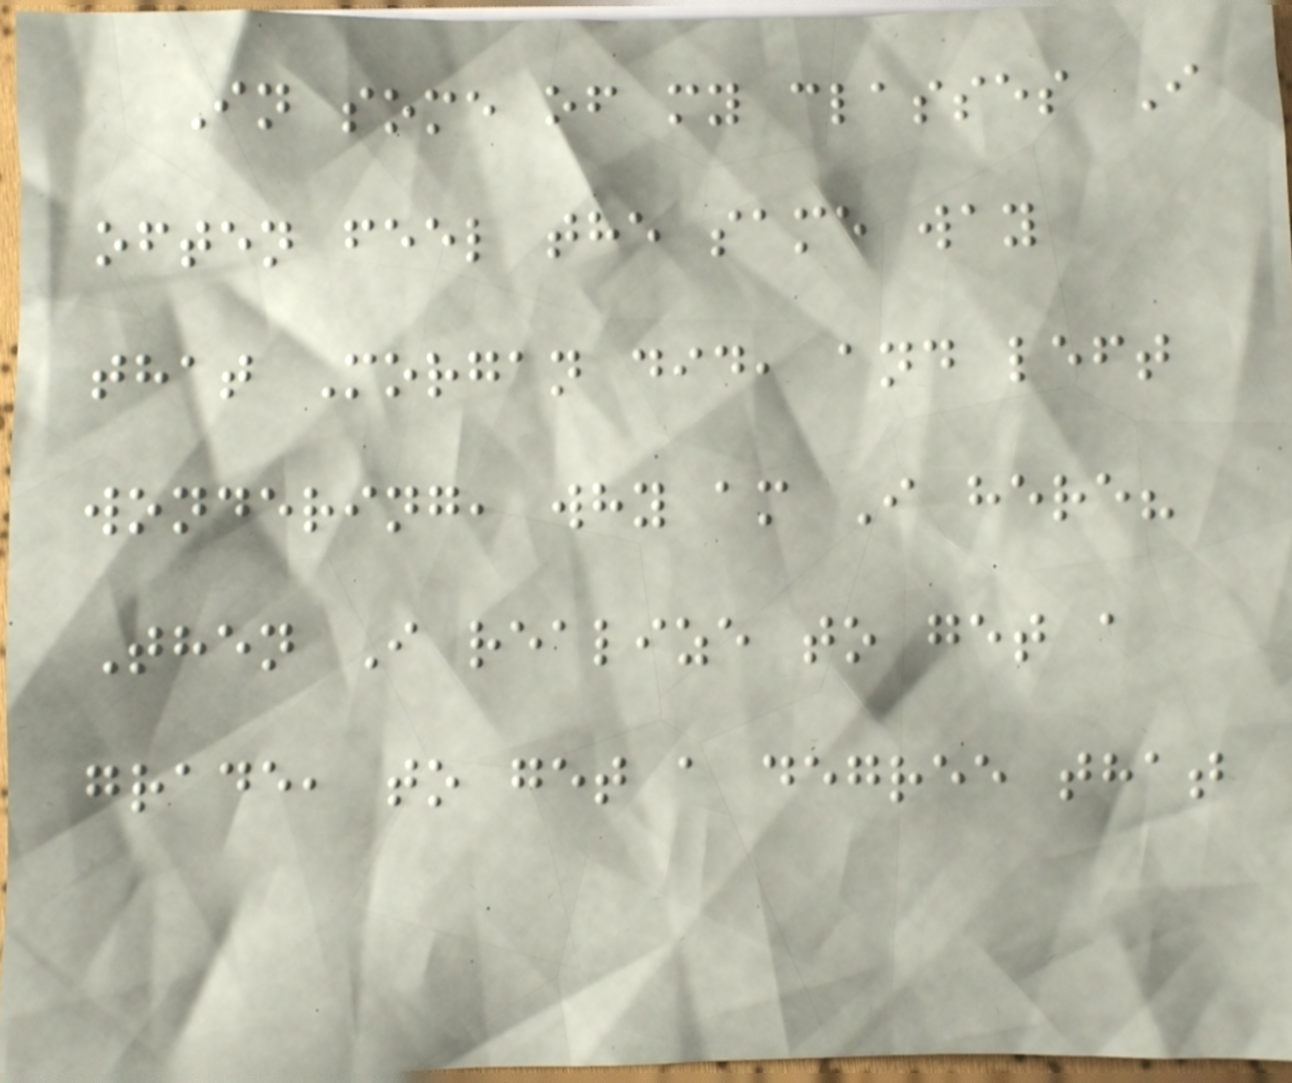In some of my classes I
often feel the same way
that Morgan did, and left
wondering, why am I here?
Then I realize to get a
grade, to get a degree that
